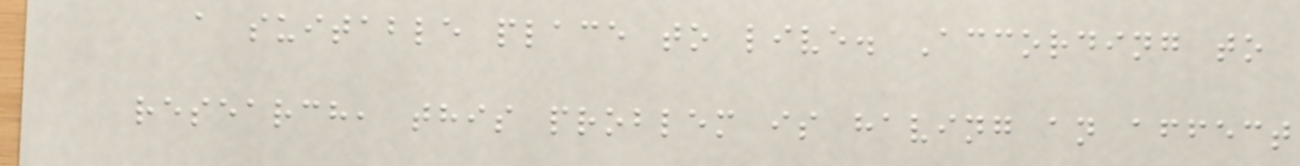a suitable place to live. According to
research, this problem is having an affect
